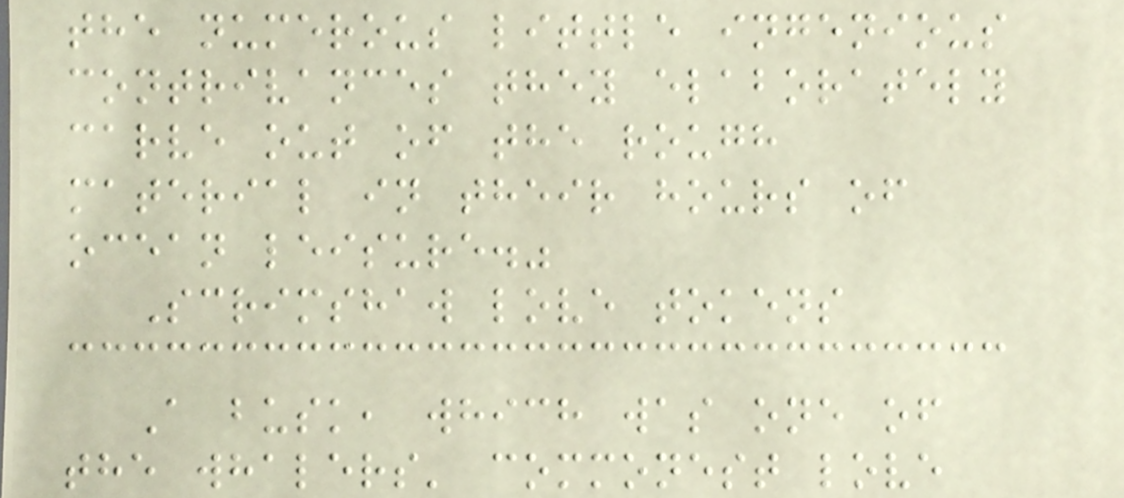the numerous little ingenious
contrivances they elaborately
carve out of the rough
material in their hours of
ocean leisure."
Scrimshaw love tokens
A busk, which was one of
the whalers' commonest love
